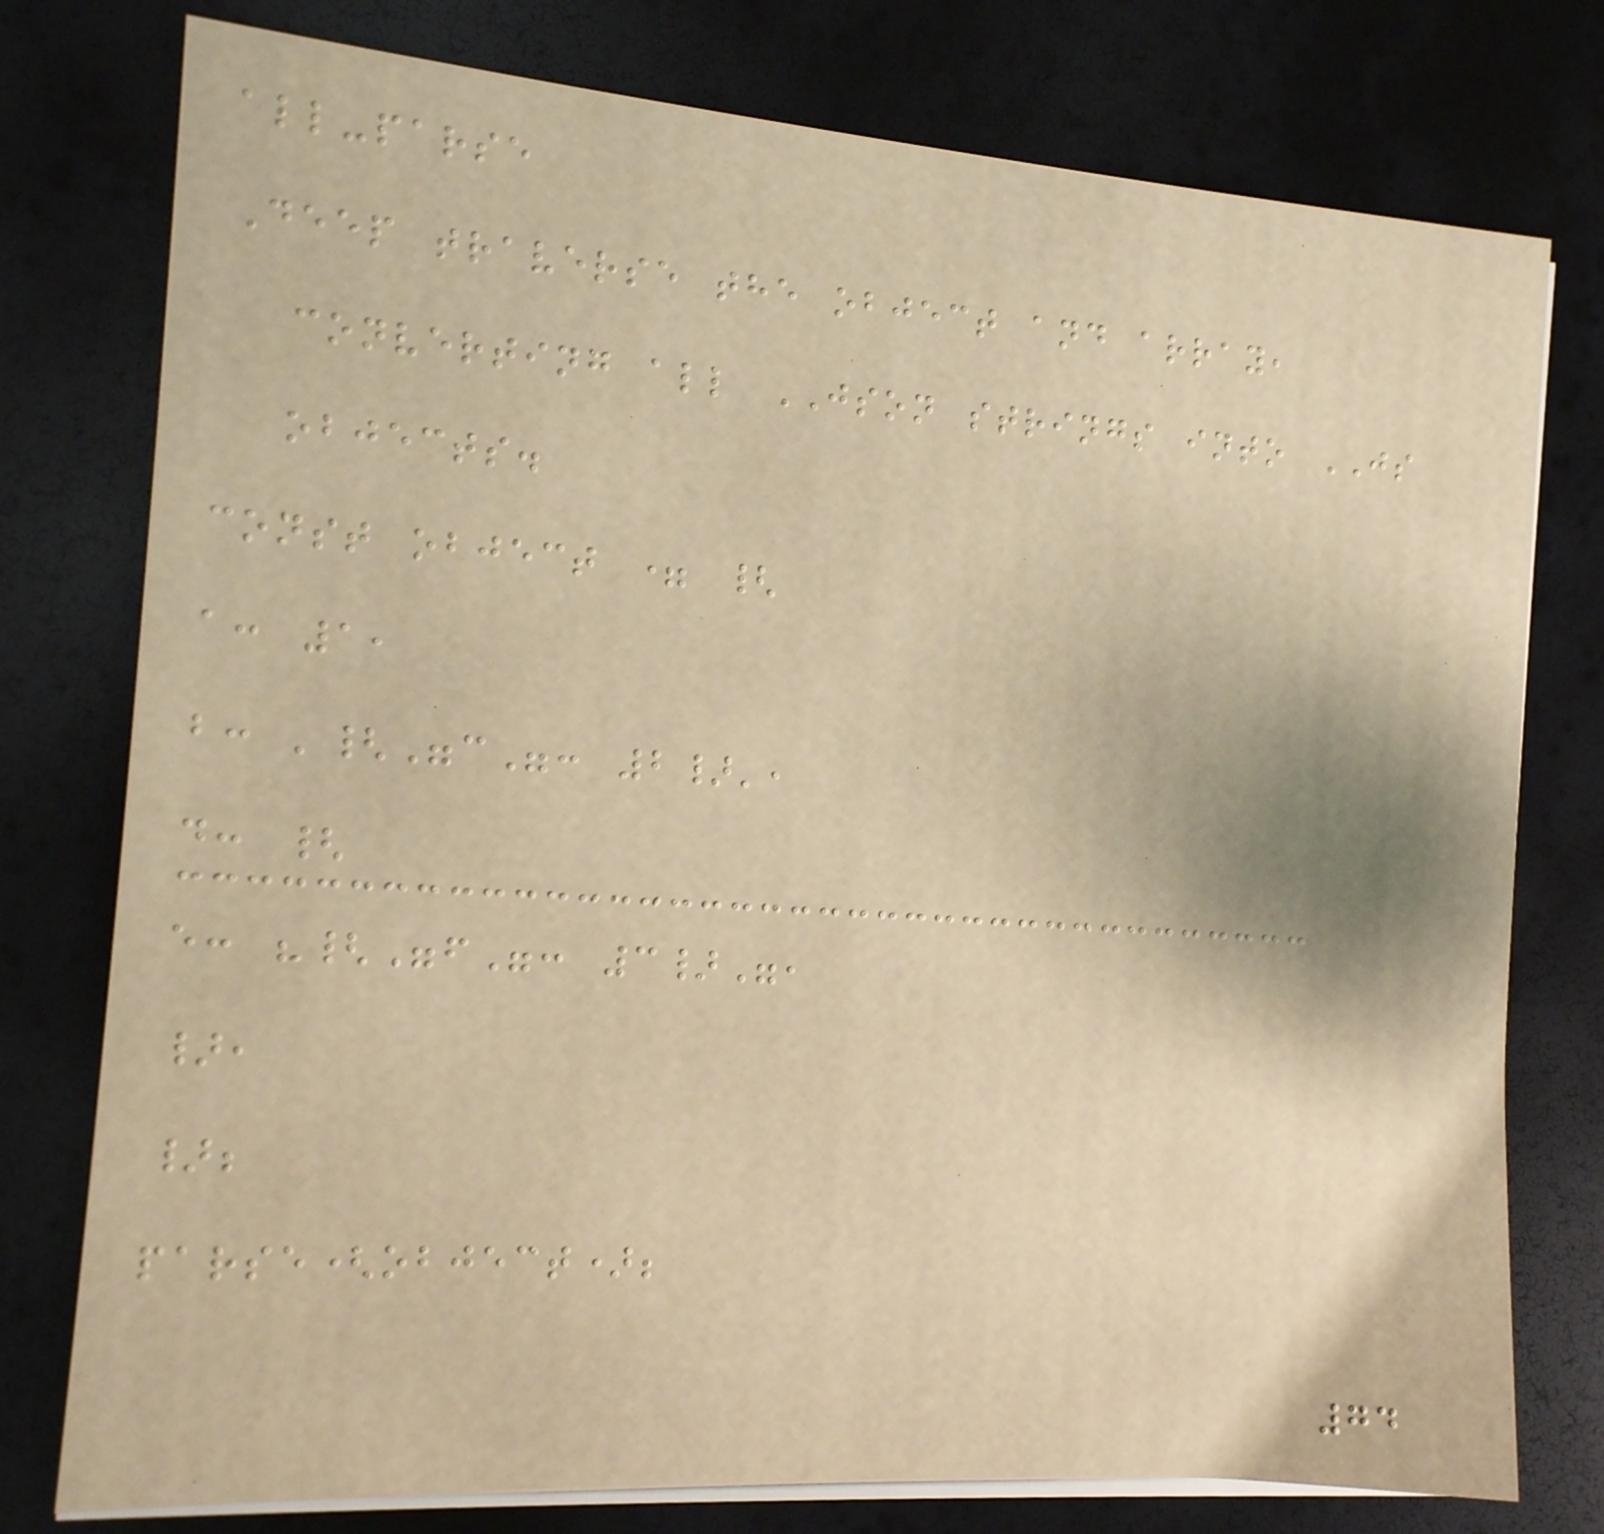all-parse
Deep traverse the object and array,
converting all JSON strings into JS
objects.
const object = {
a: 1,
b: '{"c": 2}',
d: {
e: "{"f": 3}",
},
};
parse(object);
74
